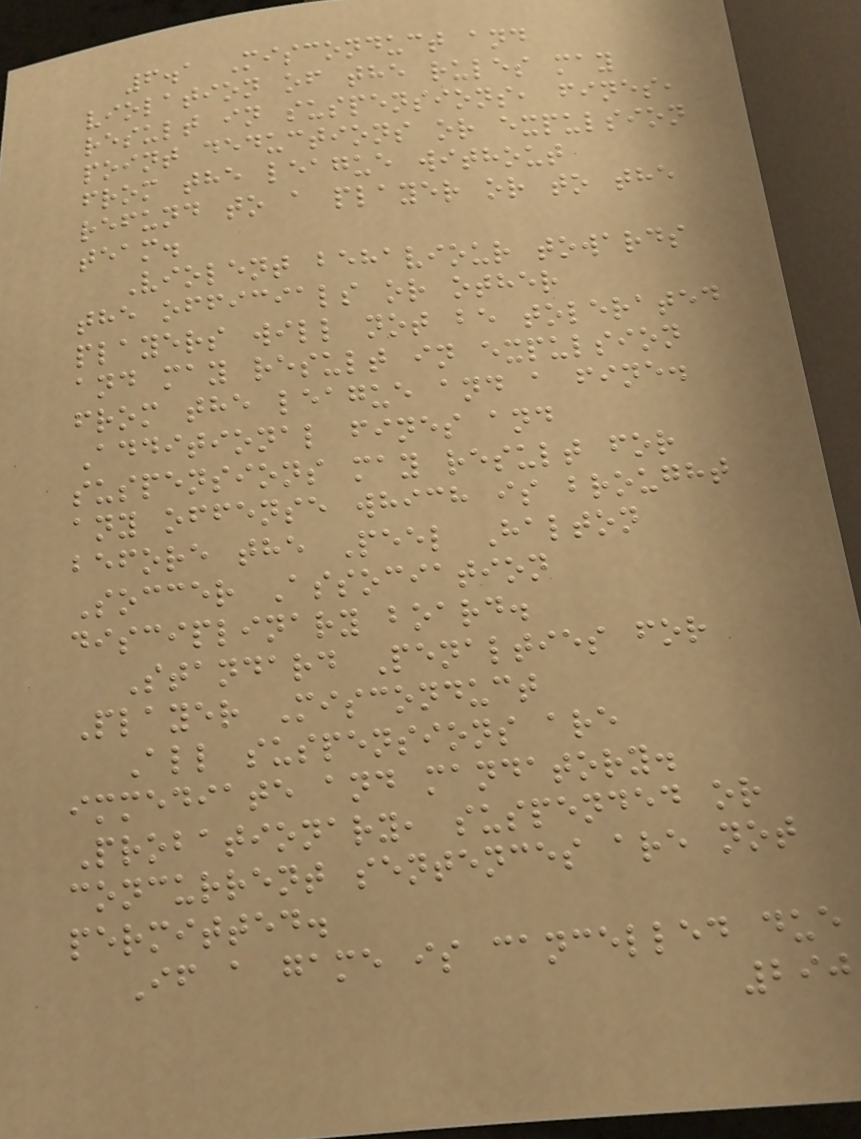6.1 Misconduct and
violation of the rules may
result in suspensions, fines,
point deductions or expulsion
from the league without
refund to a player or to the
team.
Violent behaviour towards
the officials or other
players will not be tolerated
and may result in expulsion
from the league and a fine.
Additional fines and
suspensions may result for
any offense which is brought
before the Peel Halton
Soccer Association
disciplinary board.
Standard Penalties for
Player Misconduct
All suspensions are
immediate and mandatory.
Probationary, suspended or
concurrent sentences are not
permitted.
If a game is cancelled due
290
